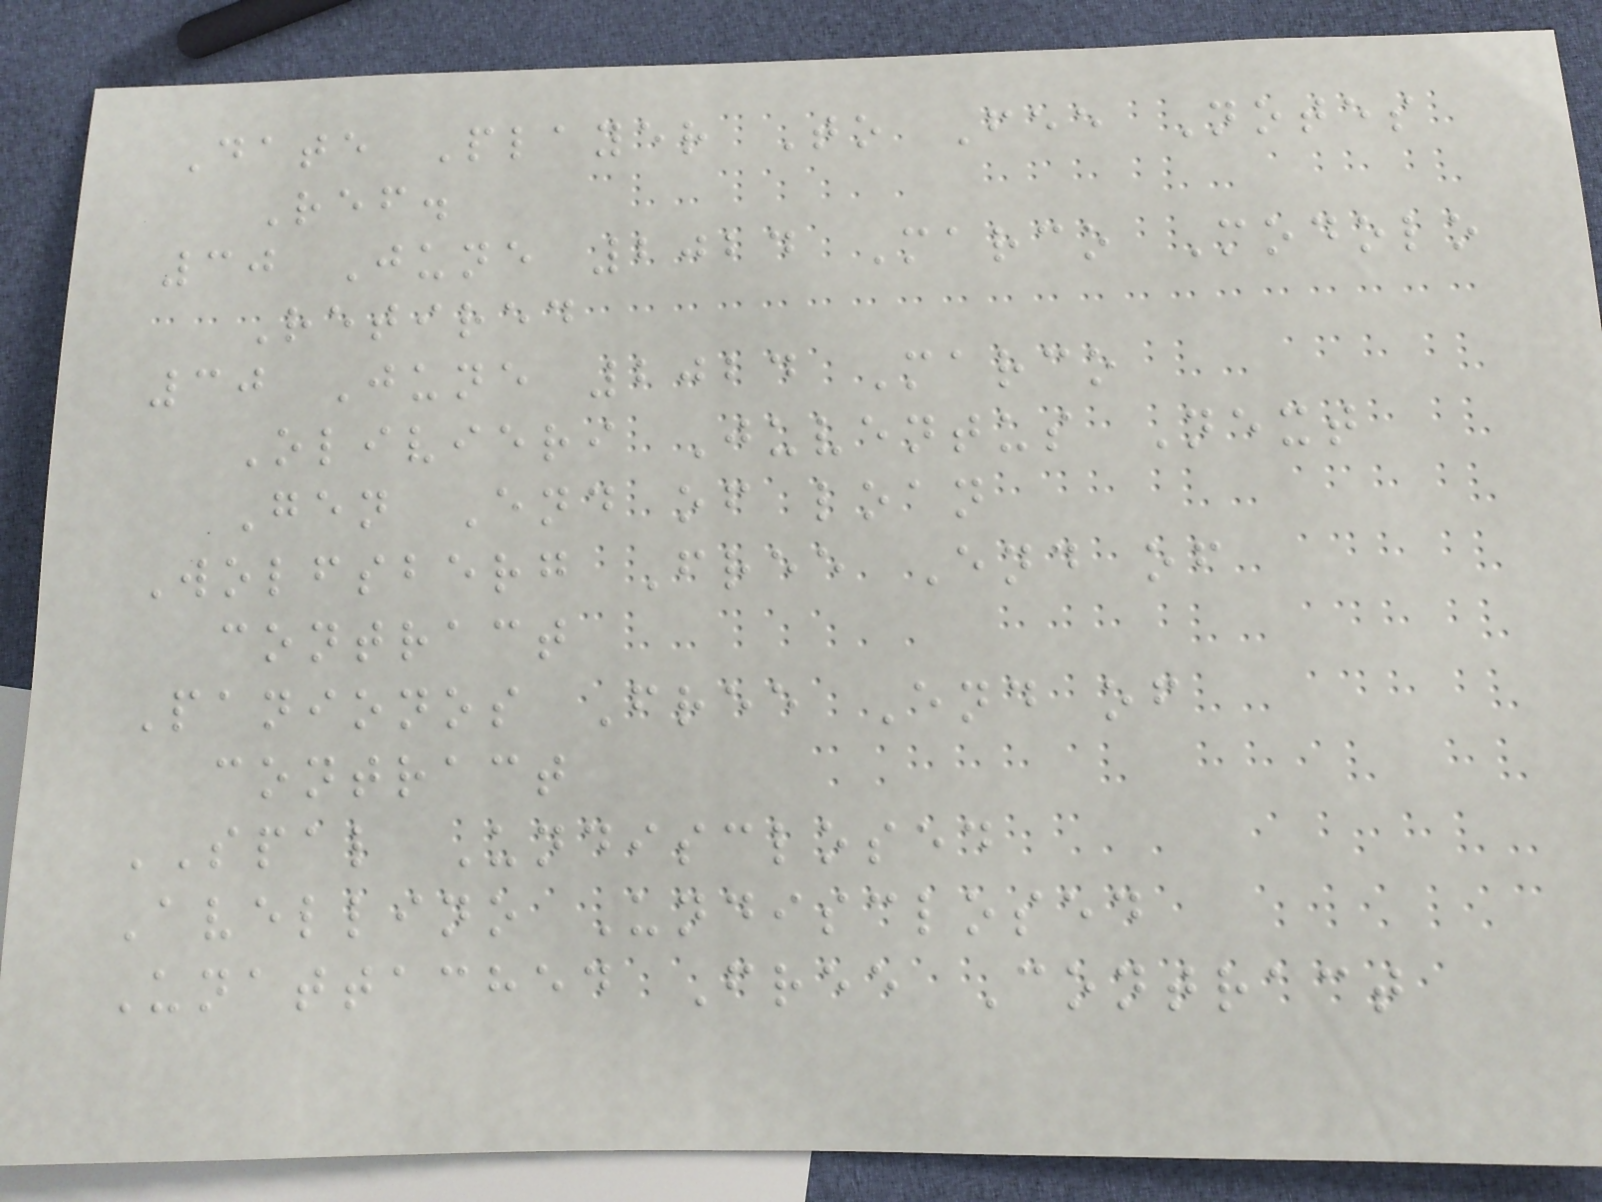Date Player To Fee Notes
Ref.
30 June 2024 Marco Modolo
Retired
30 June 2024 Marco
Olivieri Juventus Next
Gen End of loan
Wolfsberg Free End of
contract
Panionos Free End of
contract
SPAL Undisclosed
Avellino Undisclosed
Unattached Free Contract
